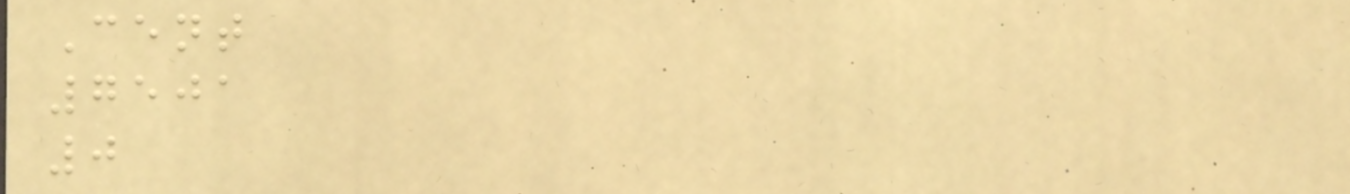Cent
7501
0
